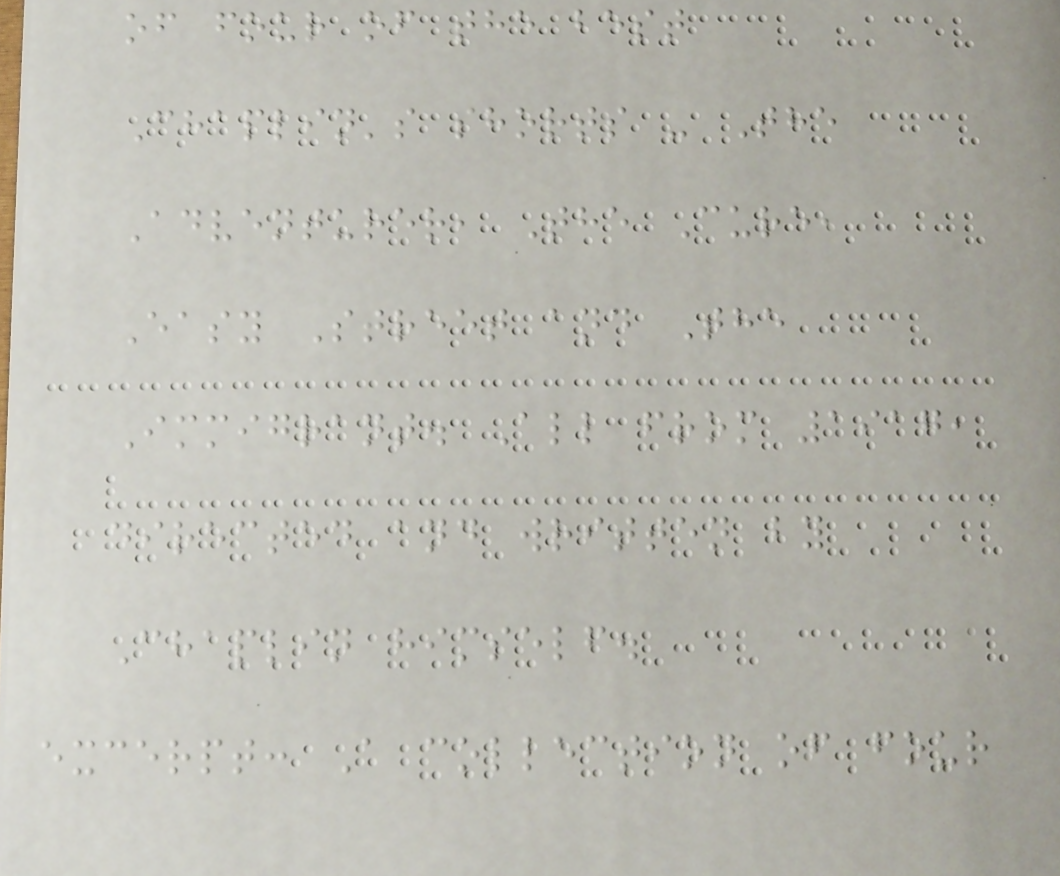of four of the best
Chaplin's shorts - The
Adventurer, The Cure,
Easy Street and The
Immigrant. All from 1917,
directed and written by
Chaplin himself.
excerpt: A collection of four
